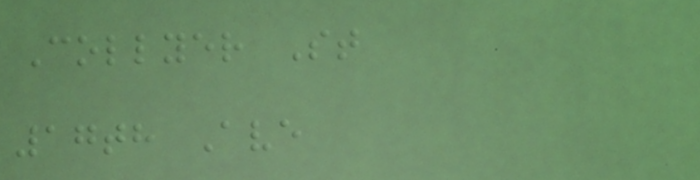Collyer St
17th Ave
